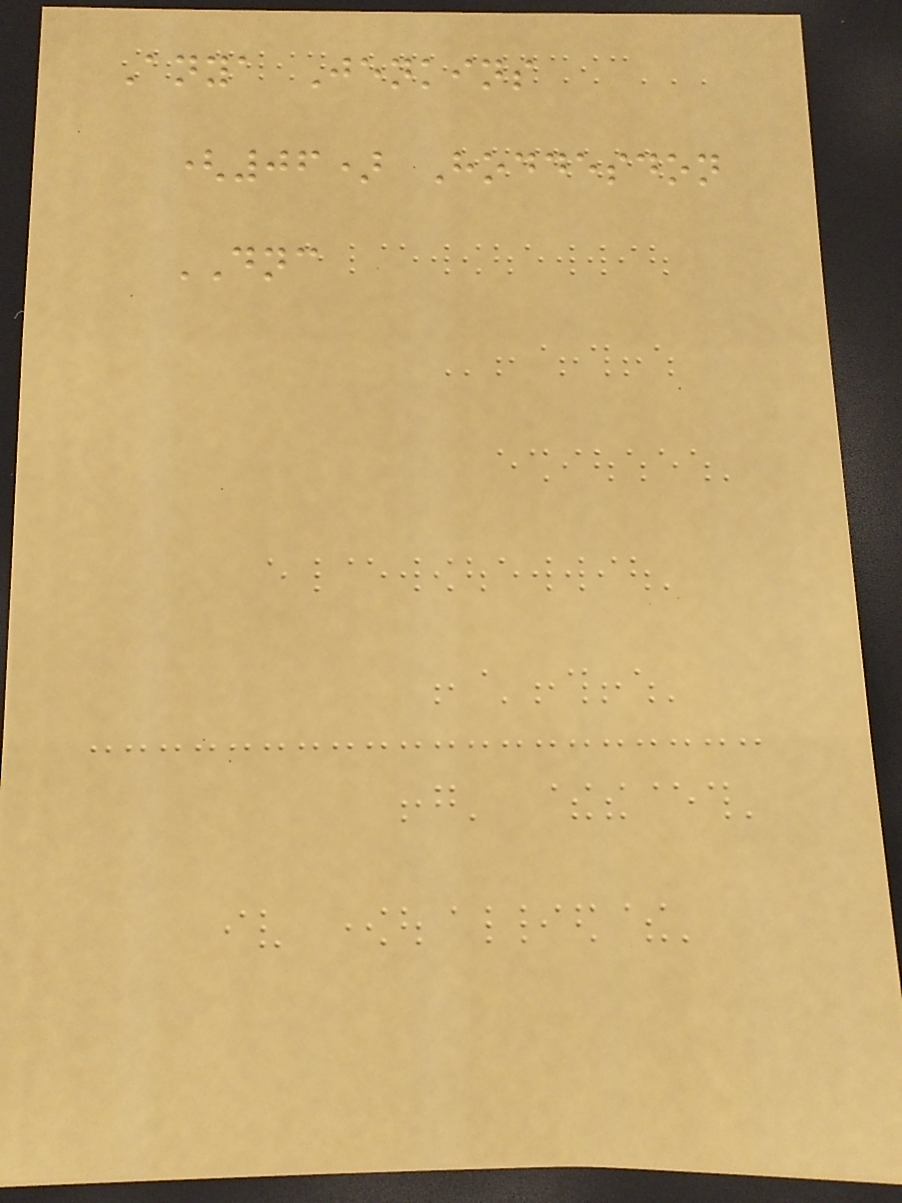Anya Jenkins
(06) Hoddesdon
DNC
